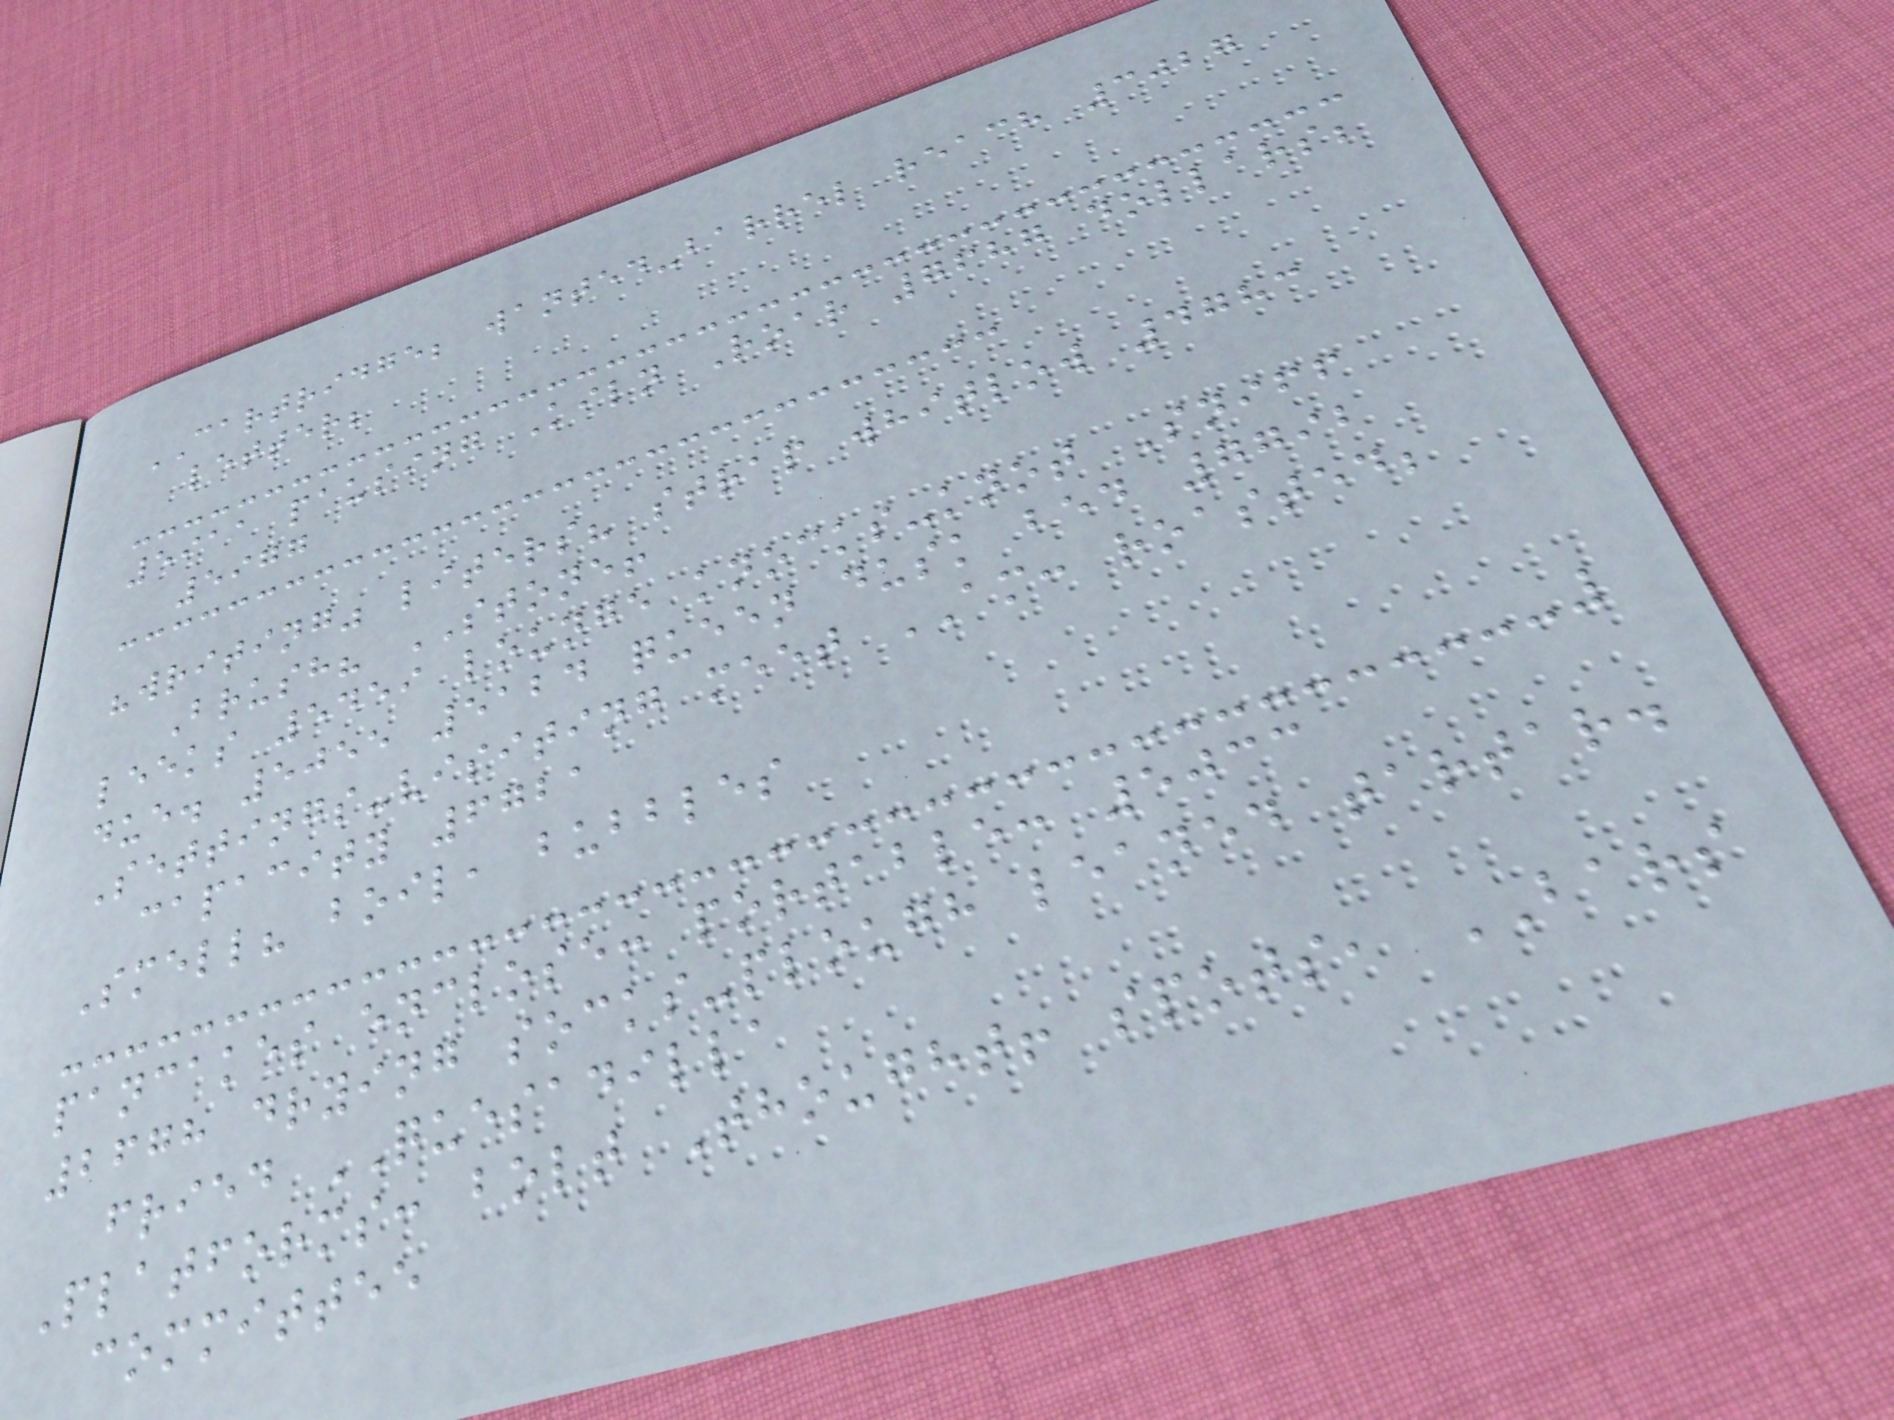CARTRIDGE; wanted-barrel reach 3027
letter;
5911 pausing Kiln Roar 7687 dollars;
5977
"writing" liters? strap whitlow 4783
Brush? STONE!
leeks 5459 lounge knocks-knot Sniff
due. 5055 5124 queen dusk bed 7792
Settings-visiting meet AM: roasted;
capacity 6721
Smell? boil, bubbles
pancakes enclose: portable: 5033
2678 drying socks-plough leaned tartar.
fried QUESADILLA
Platforms: bolt Thought! spots, BARS
committee
